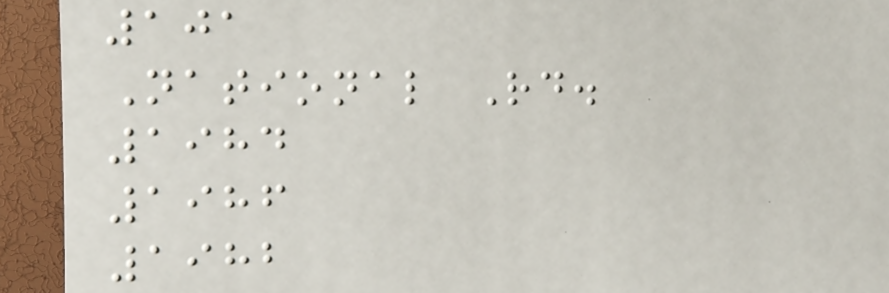101
National Rd.
1984
1986
1982
